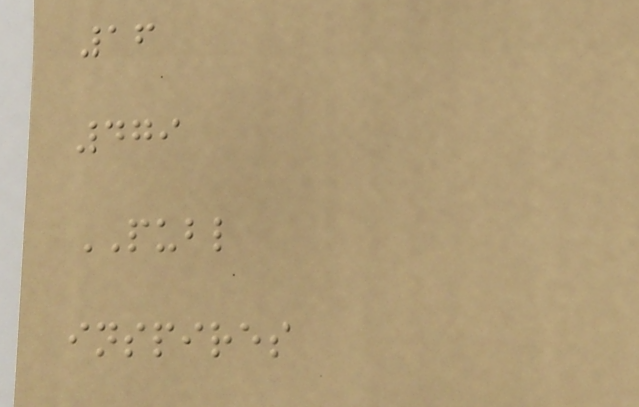16
479
PUBL
inspires
